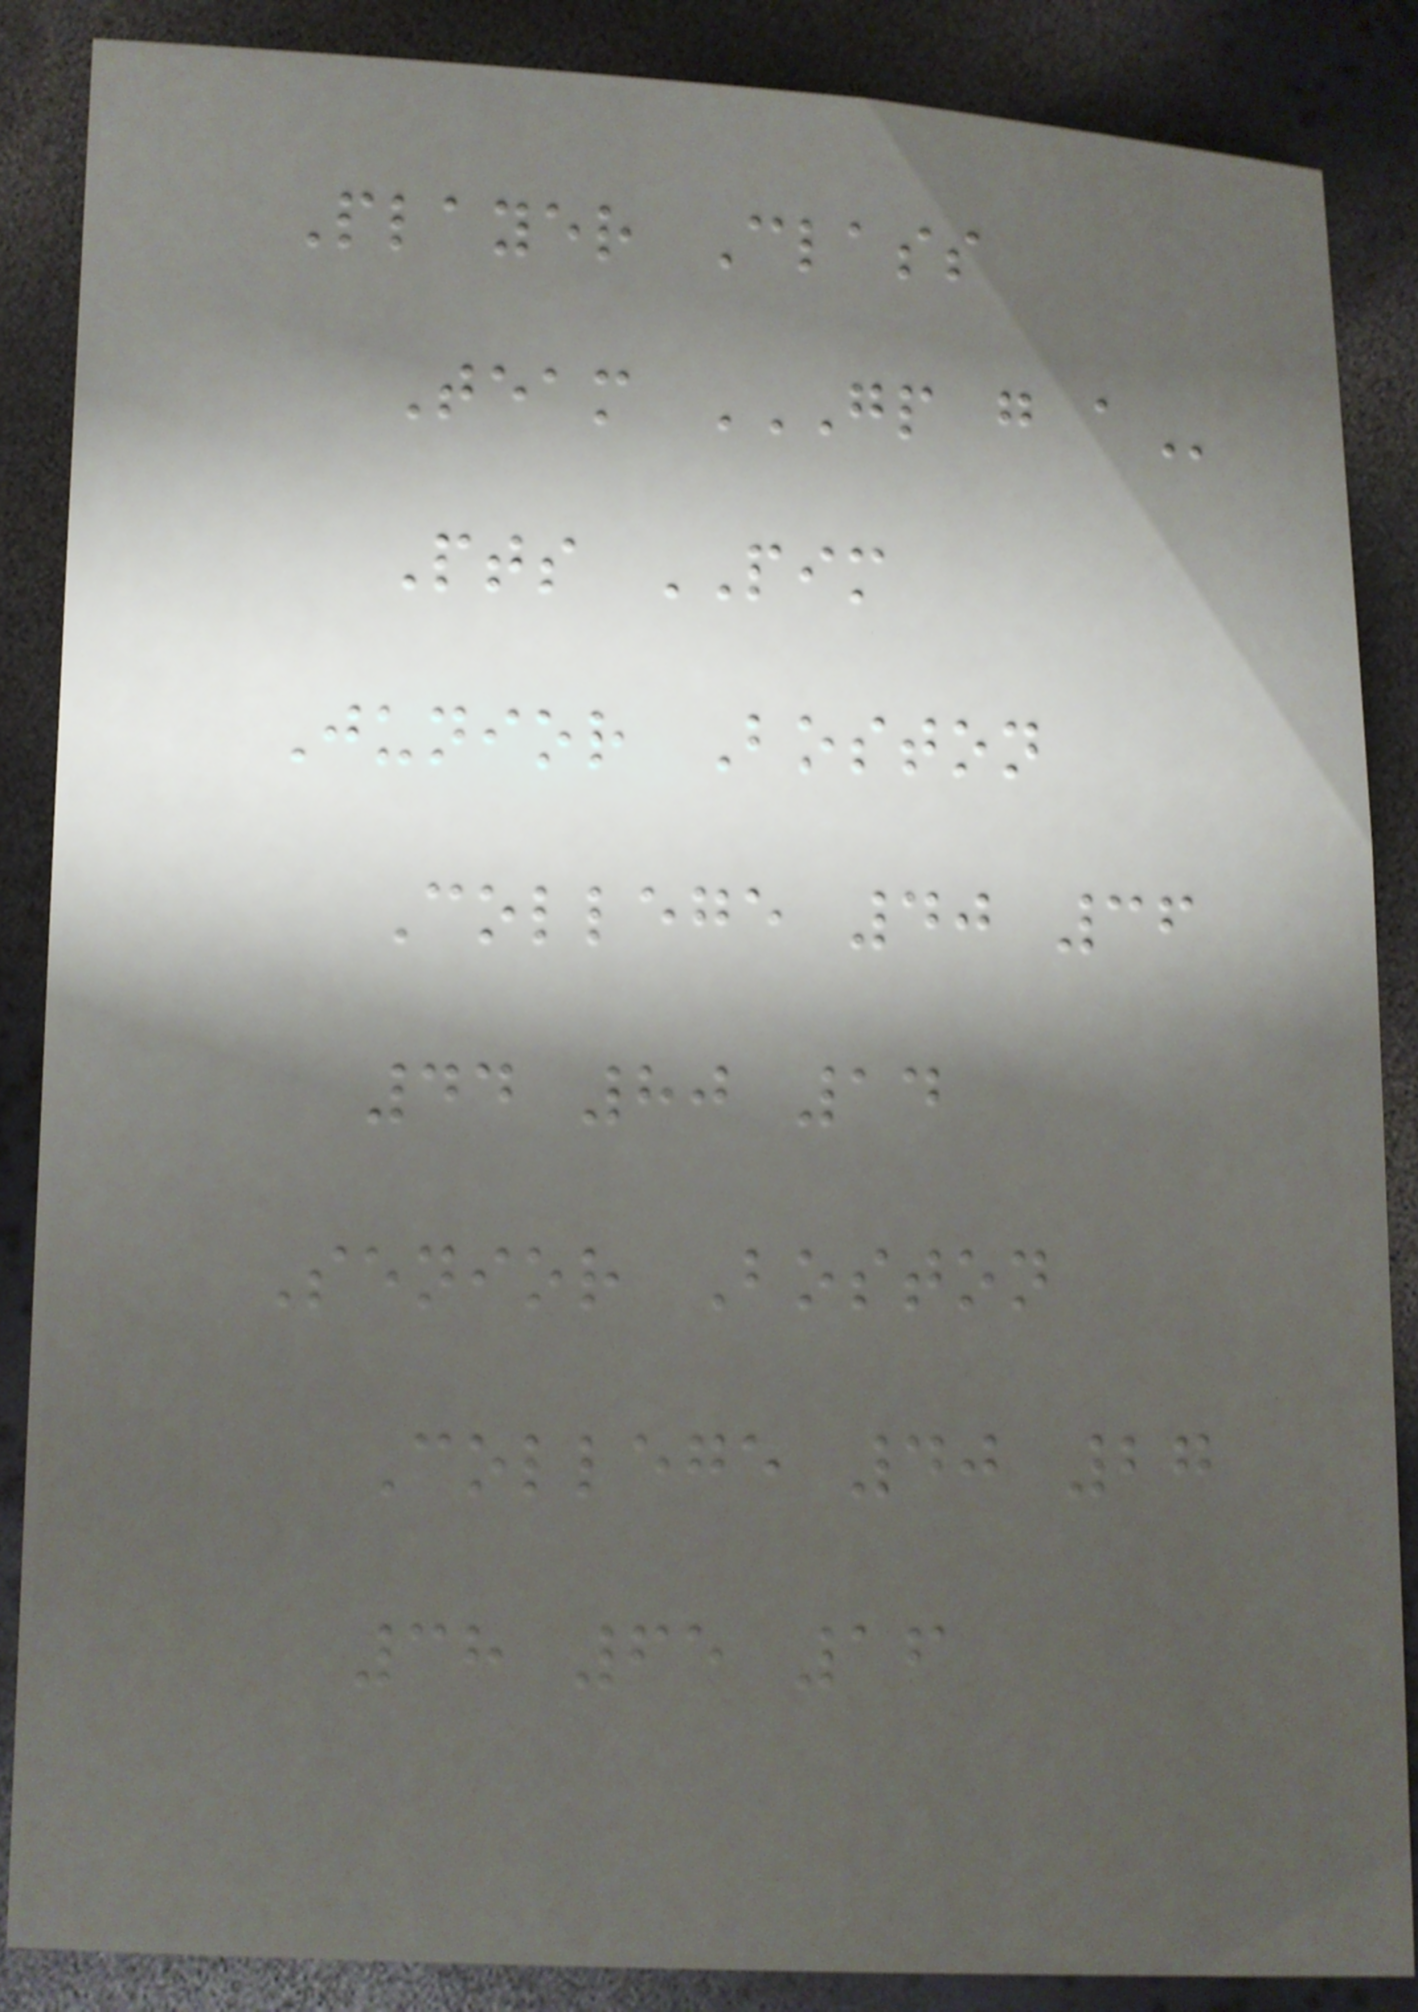Player Class
Team GP G A
Pts PIM
Junior Boston
College 40 36
44 80 14
Senior Boston
College 40 27
38 65 16
